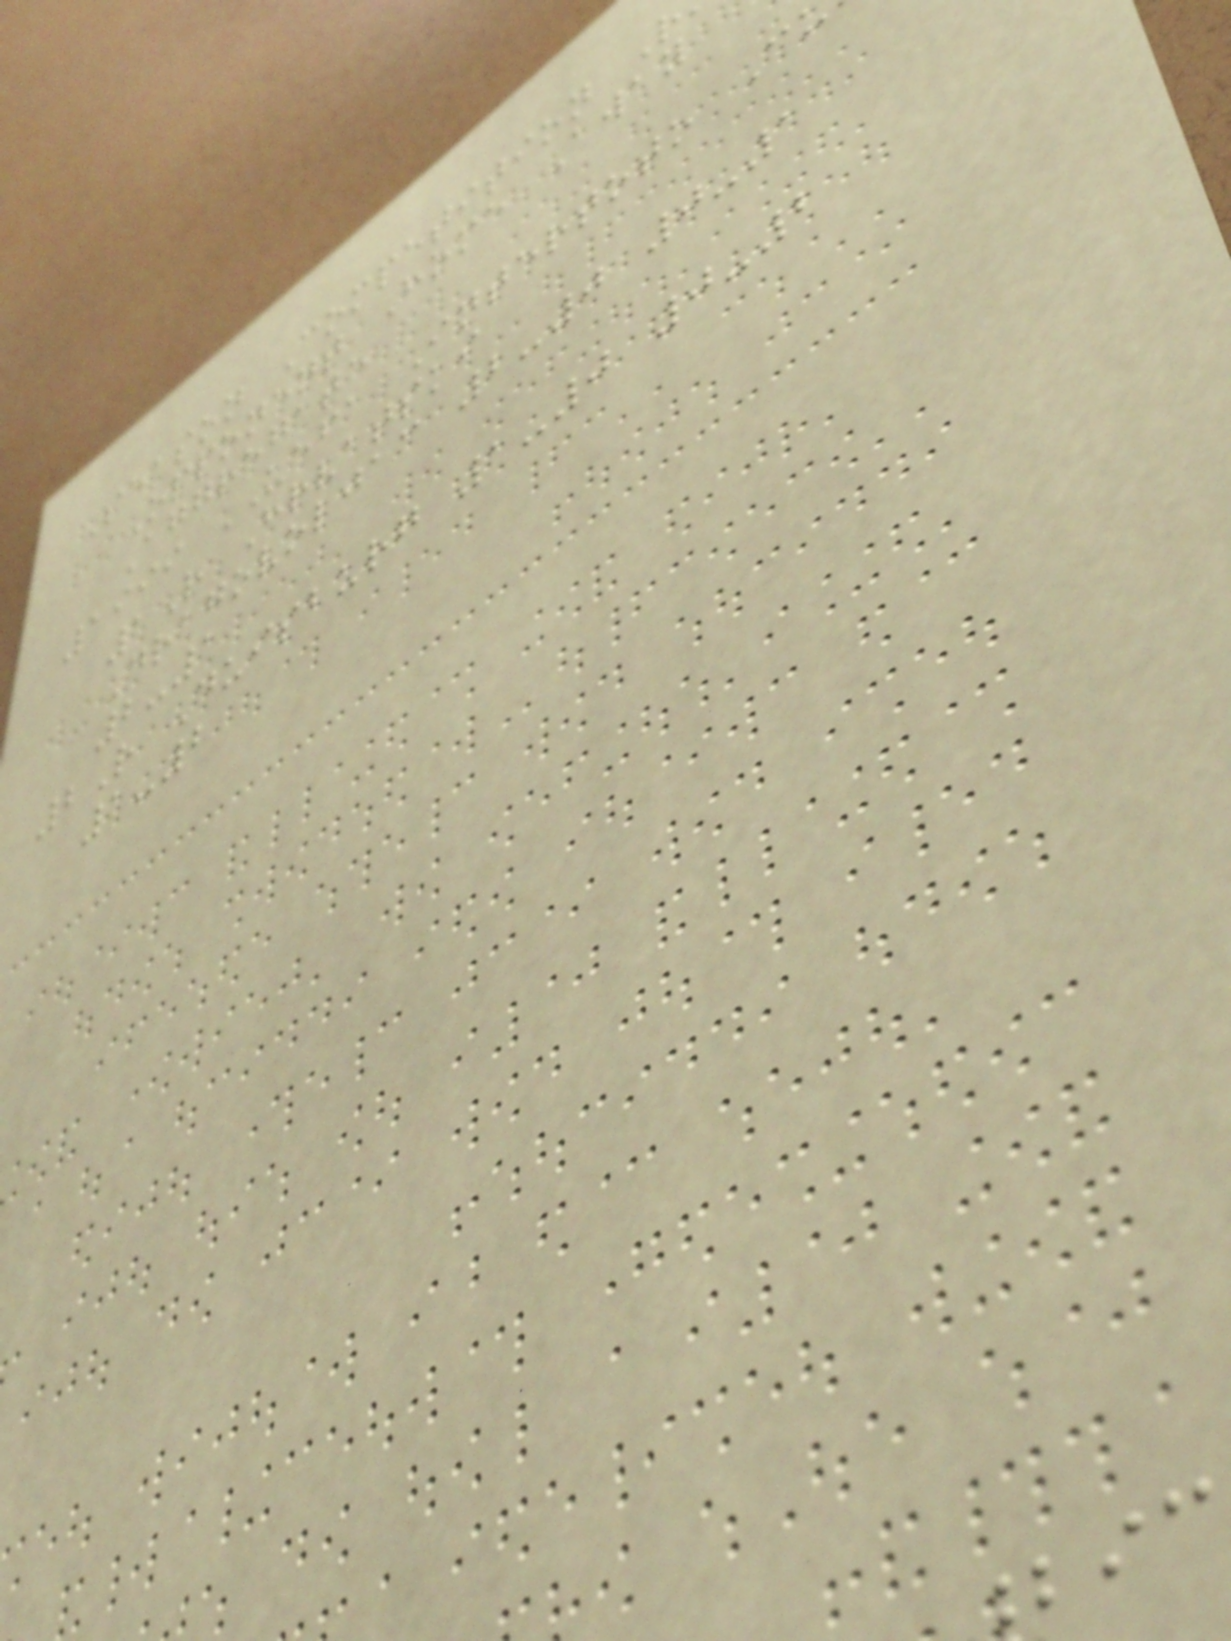Season Competition R
Opponent Home Away
Aggregate
1999 UEFA Intertoto C
1R Hrvatski
Dragovoljac 2-0 0-1
2-1
2R Duisburg 1-0 0-2
1-2
